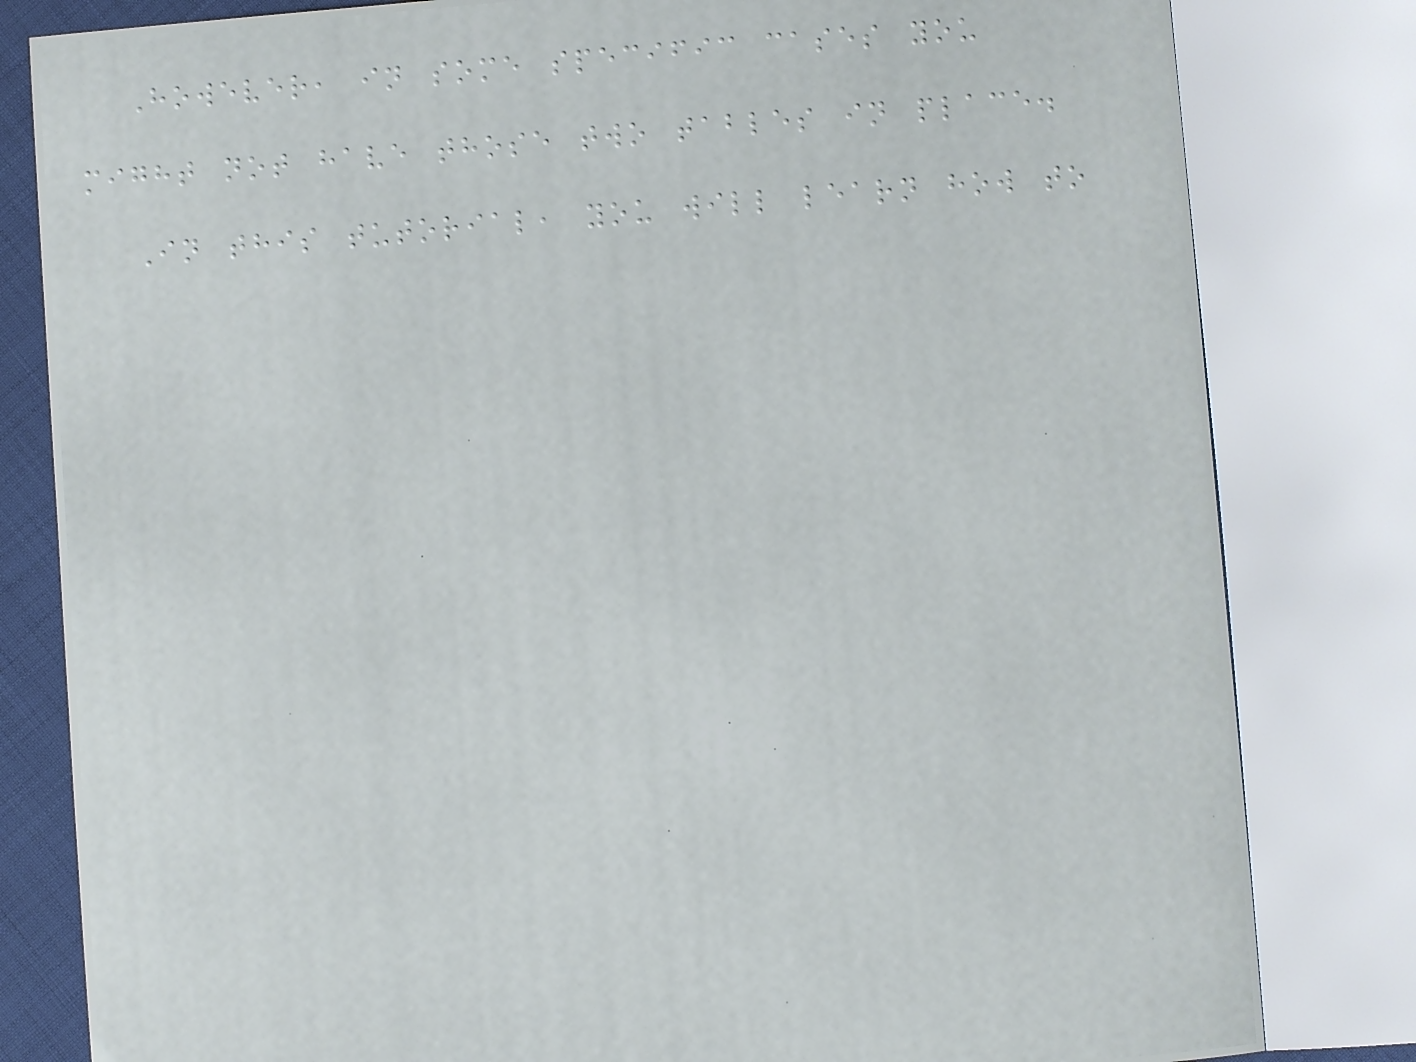However, in some specific cases you
might not have those two tables in place.
In this tutorial, you will learn how to
